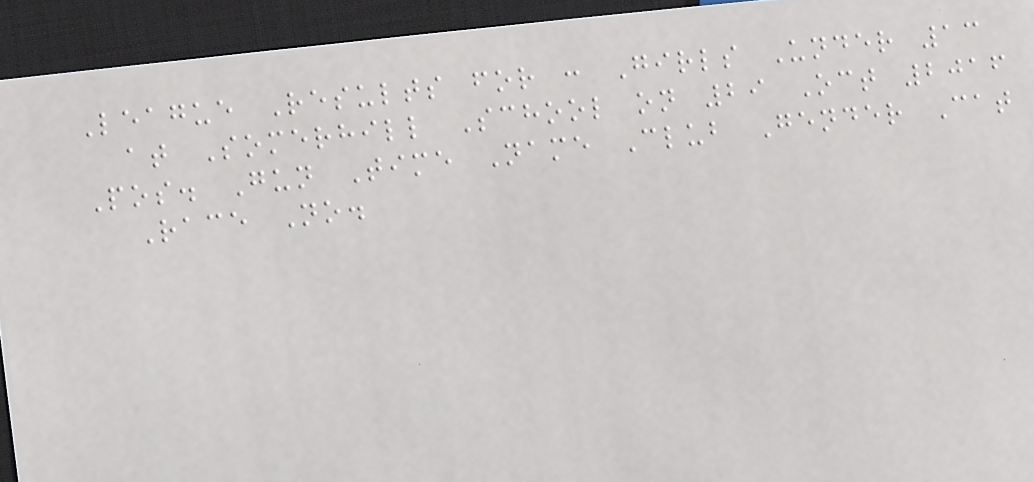League Results for : Girls Under 13
at Somerhill School on 29 Oct 2016
Pos. Gun Time Name Club Gender Cat
Race No.
